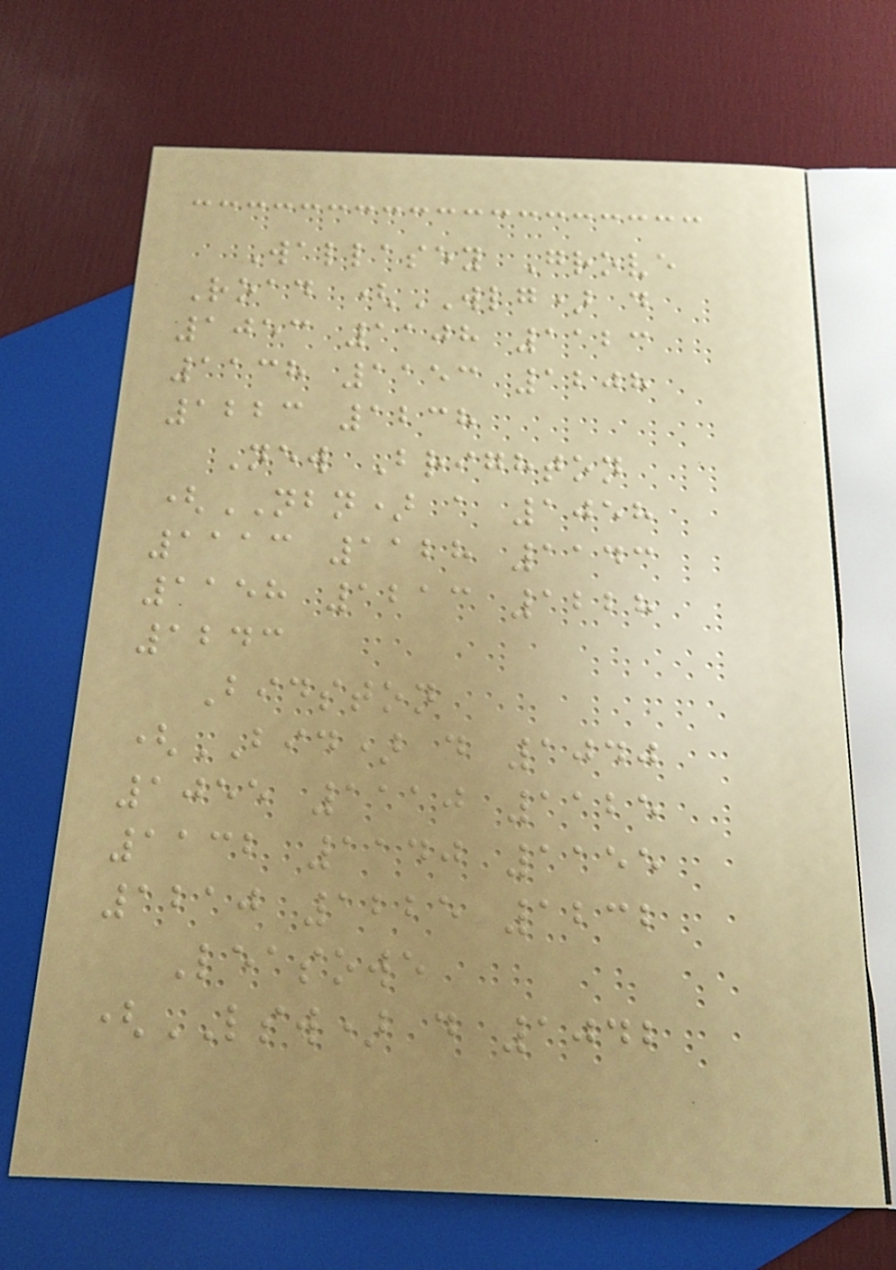Wallasey Grove
Road (WLG) d
1053 1108 1123
1138 1153 1208
1223 1238
New Brighton
(NBN) a 1058
1113 1128 1143
1158 1213 1228
1243
Bidston
(BID) d 1040
1055 1110 1125
1132 1140 1155
1210 1225 1232
Leasowe
(LSW) d 1042
